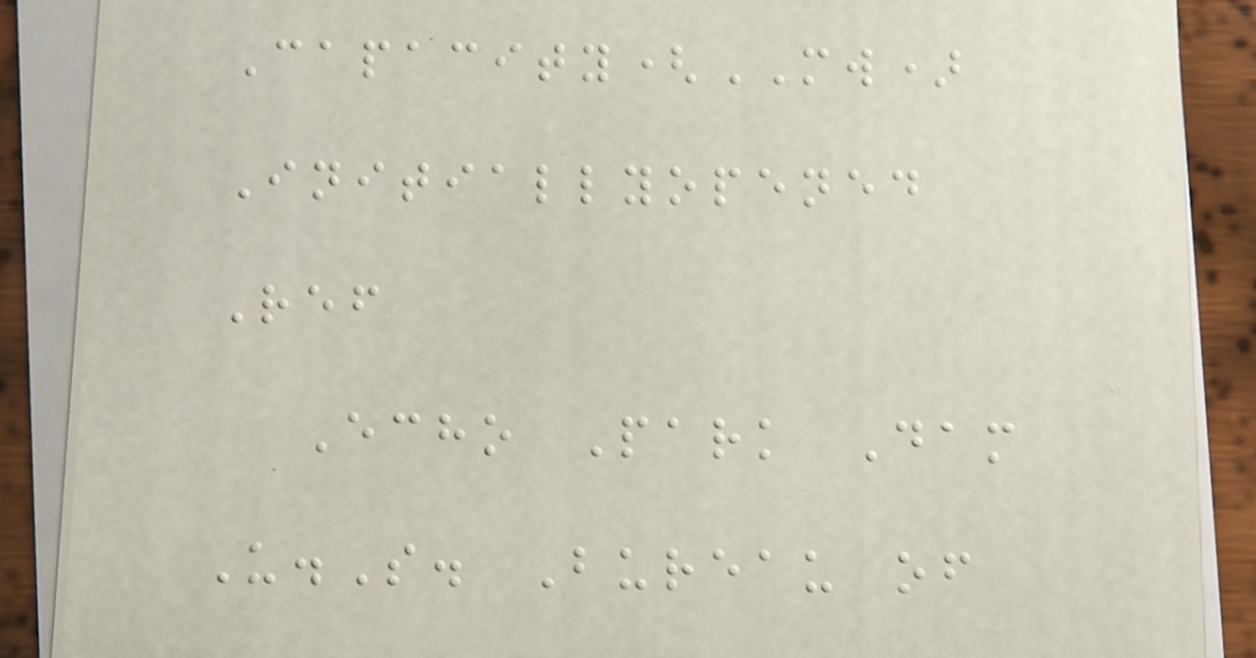Capacity(MW)
Initiallyopened
Ref
Echo Park Dam
U.S. Bureau of
